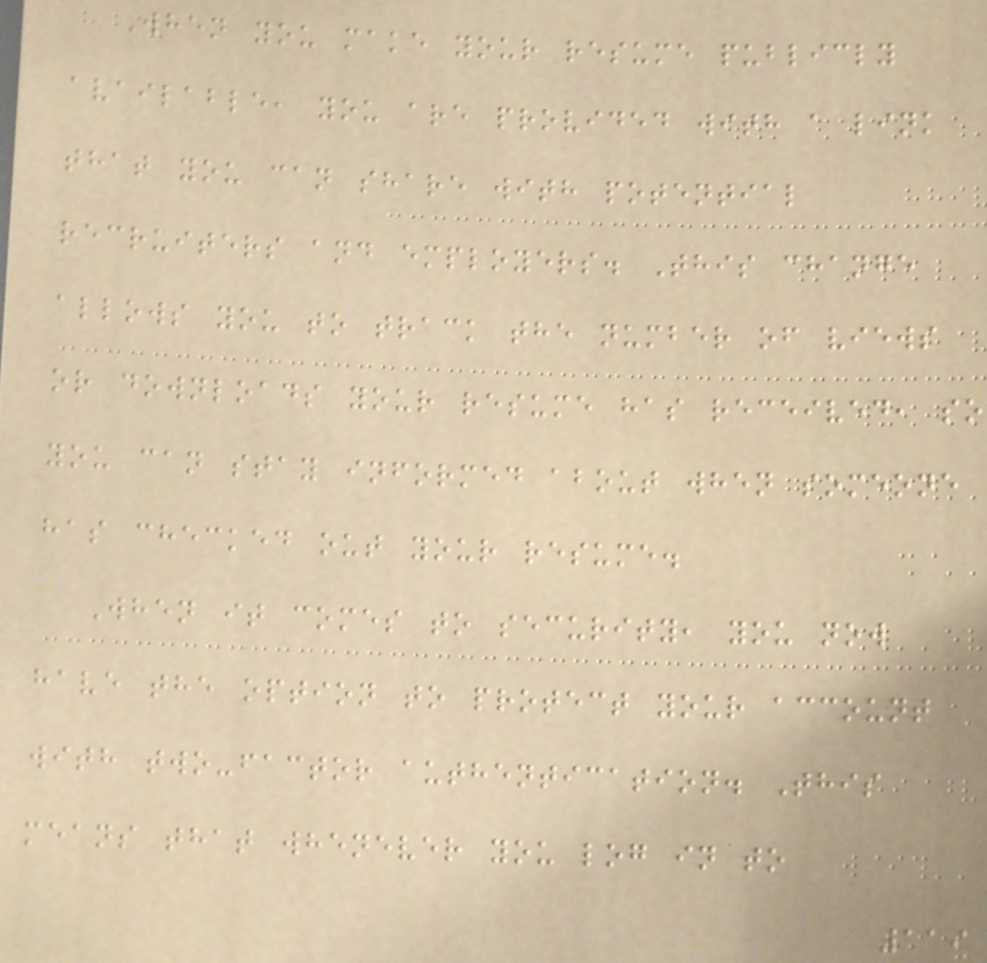When you make your resume publicly
available, you are provided with a link
that you can share with potential
recruiters and employers. This change
allows you to track the number of views
or downloads your resume has received, so
you can stay informed about when someone
has checked out your resume.
When it comes to security, you now
have the option to protect your account
with two-factor authentication. This
means that whenever you log in to
119
